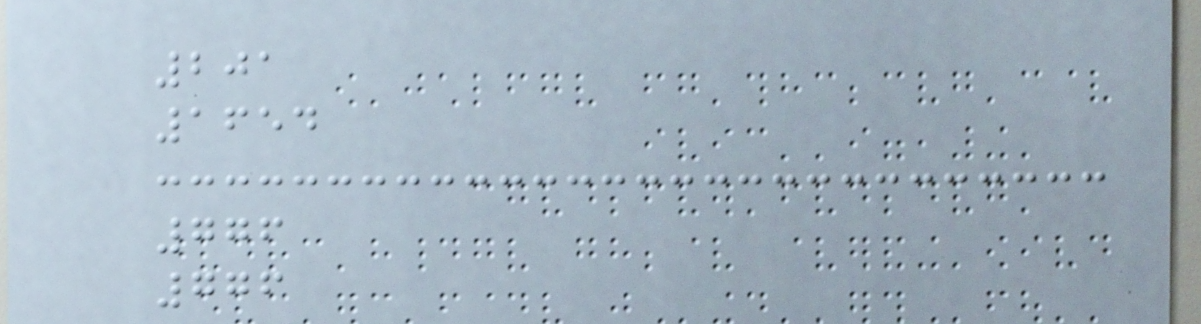201
1654
776
776
